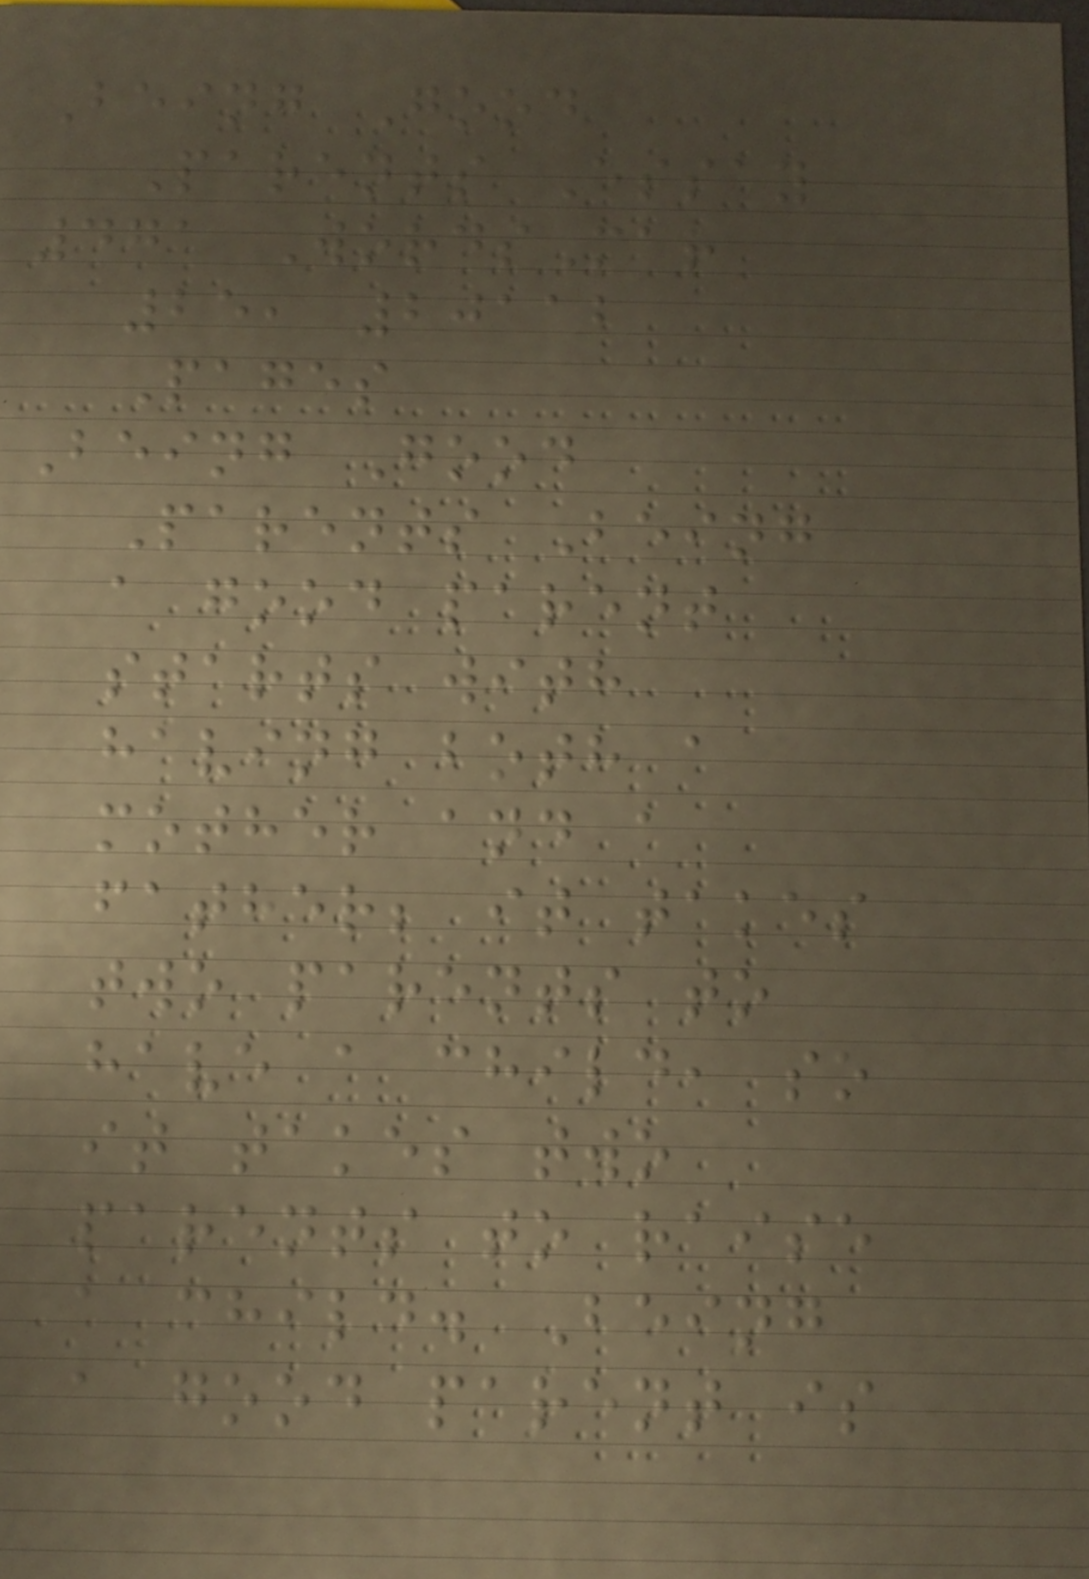Being Good
Parents Essay
471 WordsMar
25, 20112
Pages
Being Good
Parents Being
a good parent
starts with
having both a
mother and a
father; it takes
two parents to
have a child, so
it takes two
parents to raise
a child. Being
a good parent is
